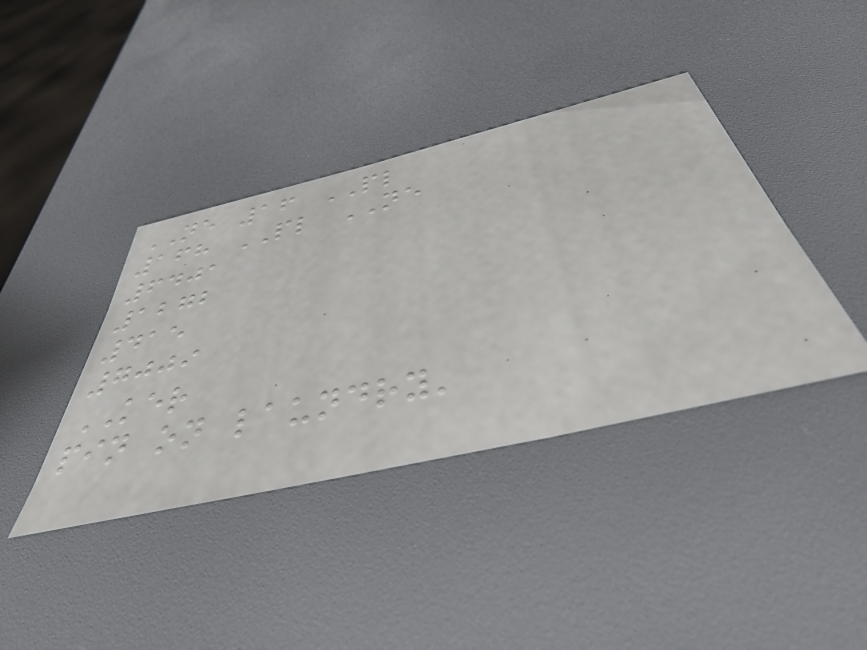NE 16 PL
168 PL NE
6401
1272
415
7009
KER
pin on laundry'
